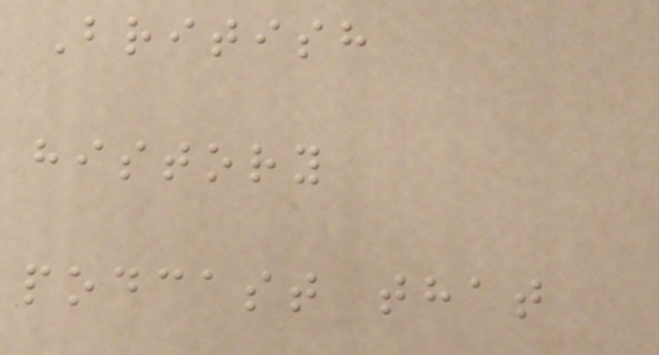British
history
podcast that
